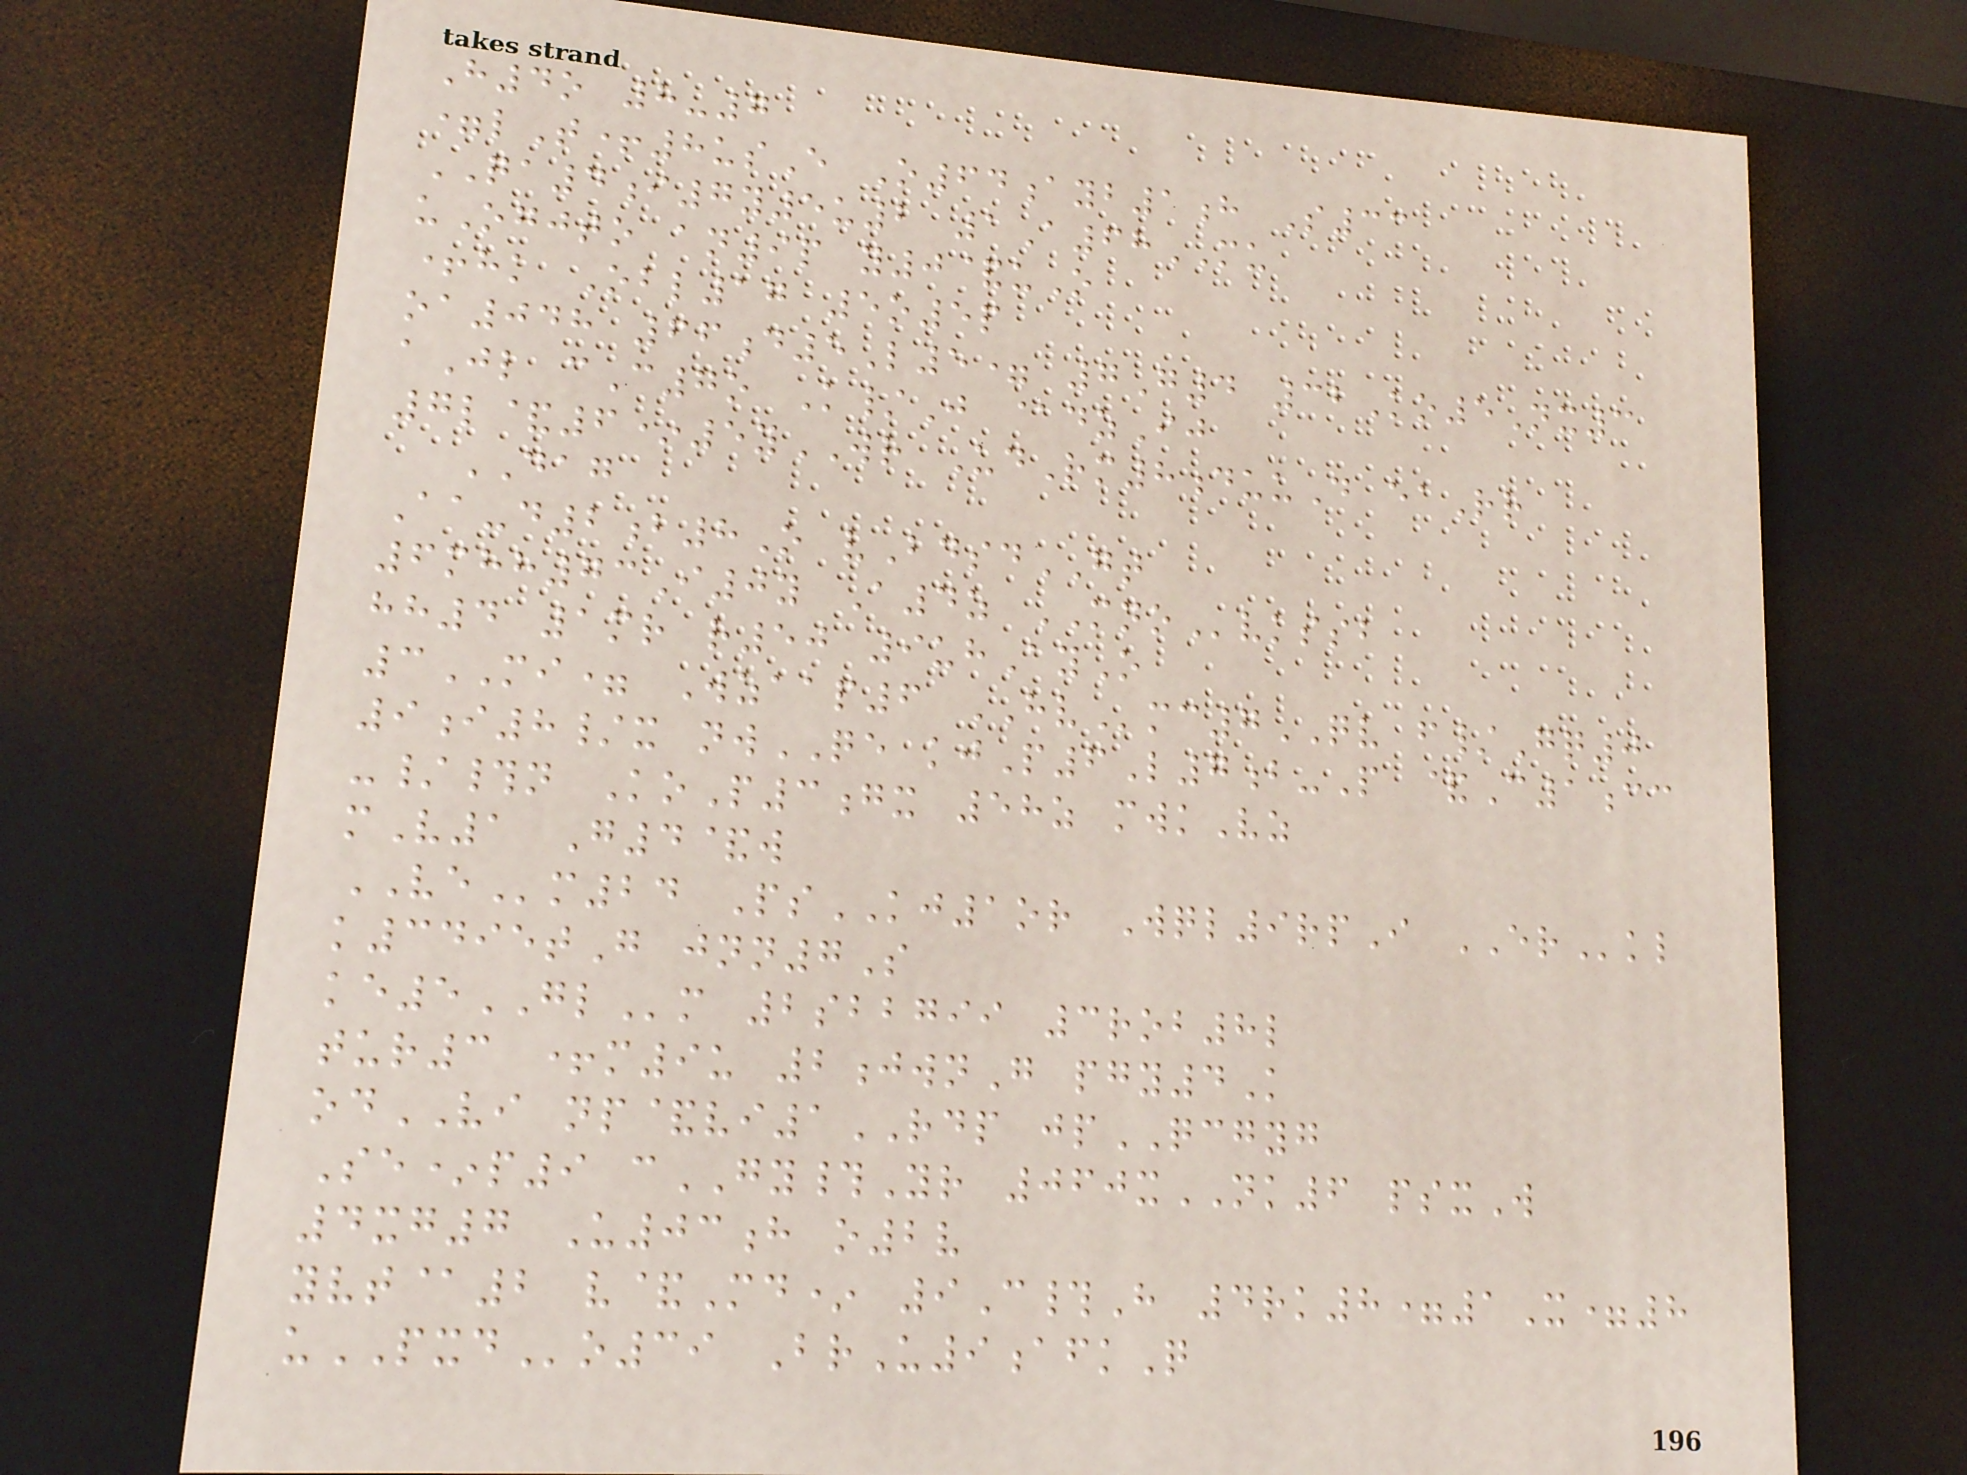H4o 8-7
=lT+8usE O64ayb1h S33
QA4i7y5u2 1A68MU
uOgjto an9p y0&uO
+hk Obl17 5o5p
oa048 66d5L5= 7G4 32Ko5Nx3
aJl cC7o K/J @dzIj
7l&6*5yWR UdRm8duuD eaRr
DAG
Aa-d2b8O vBdsdGT
6mhh73I0y A4z MNOvkssb
hh4 1mr r50 9uhAyO
3MI= Wzaap6 HVmc7QV f/Gq0
9i8/x nwQE kjP6L7b-P &C1cc
-/#n KoP3gx 58z mwkVz
mV1 G4&w
VEm24 PsKJ1or Wql9rpI ERkl
k3495tG jnn7S
ke5GLm 2sbbgii 3rob8l
tur3 +m9u 2jwnG pgy4K
odVI np&vi1RDP jpQCGYG
Se*p9 cGY#Yr 060xNK6 psxW
4xg7 U03h o2v
yvt@2 v&Md* 9C#H 4rk8=1X=8
uPXDo39 BrU9afkQ
